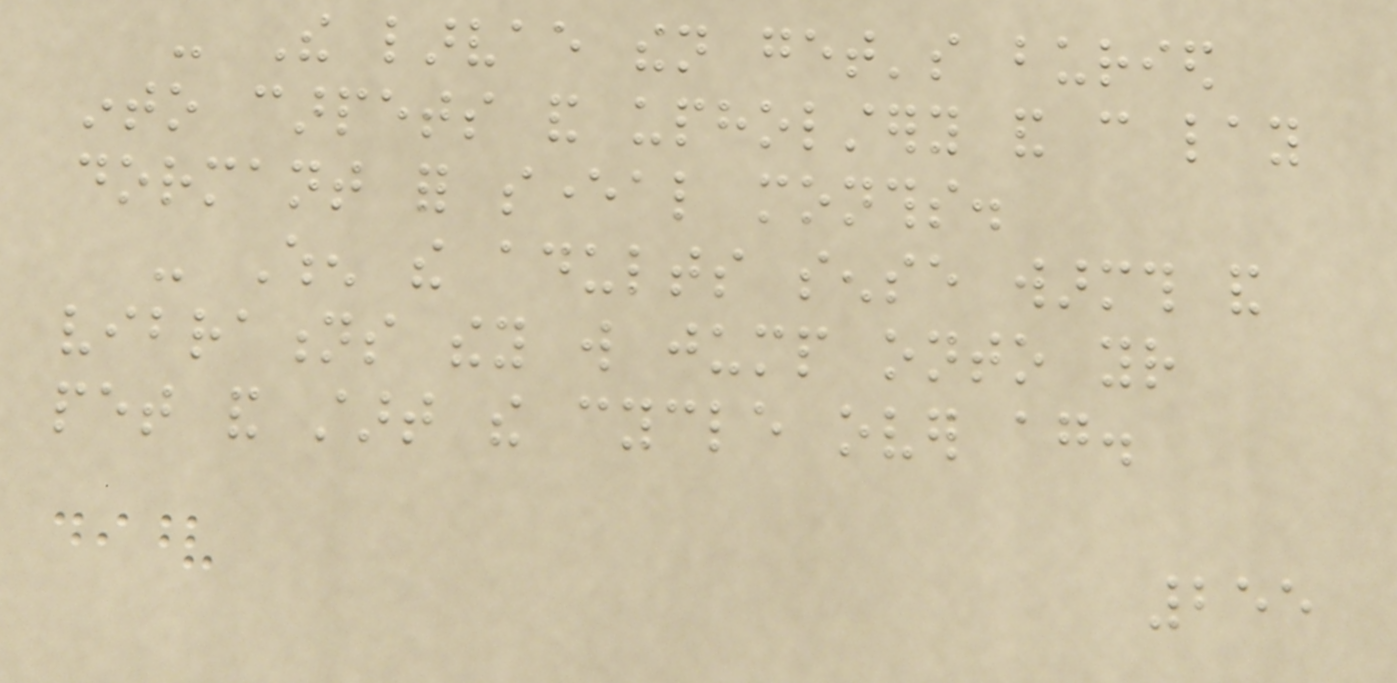- The larvae then get's buried
into carpets and upholstery and can lay
dormant for several months.
- When the adults sense warmth and
vibrations they will jump onto your
pet and start the cycle over again.
255
